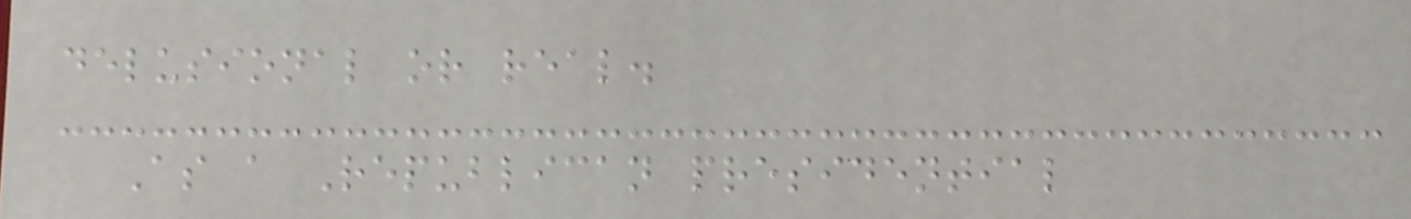delusional or real.
As a Republican presidential
